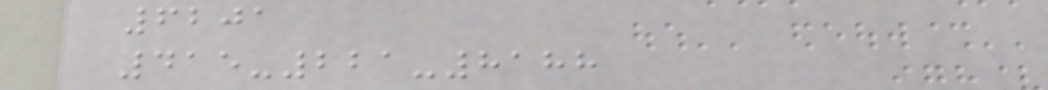6201
415-221-8188
